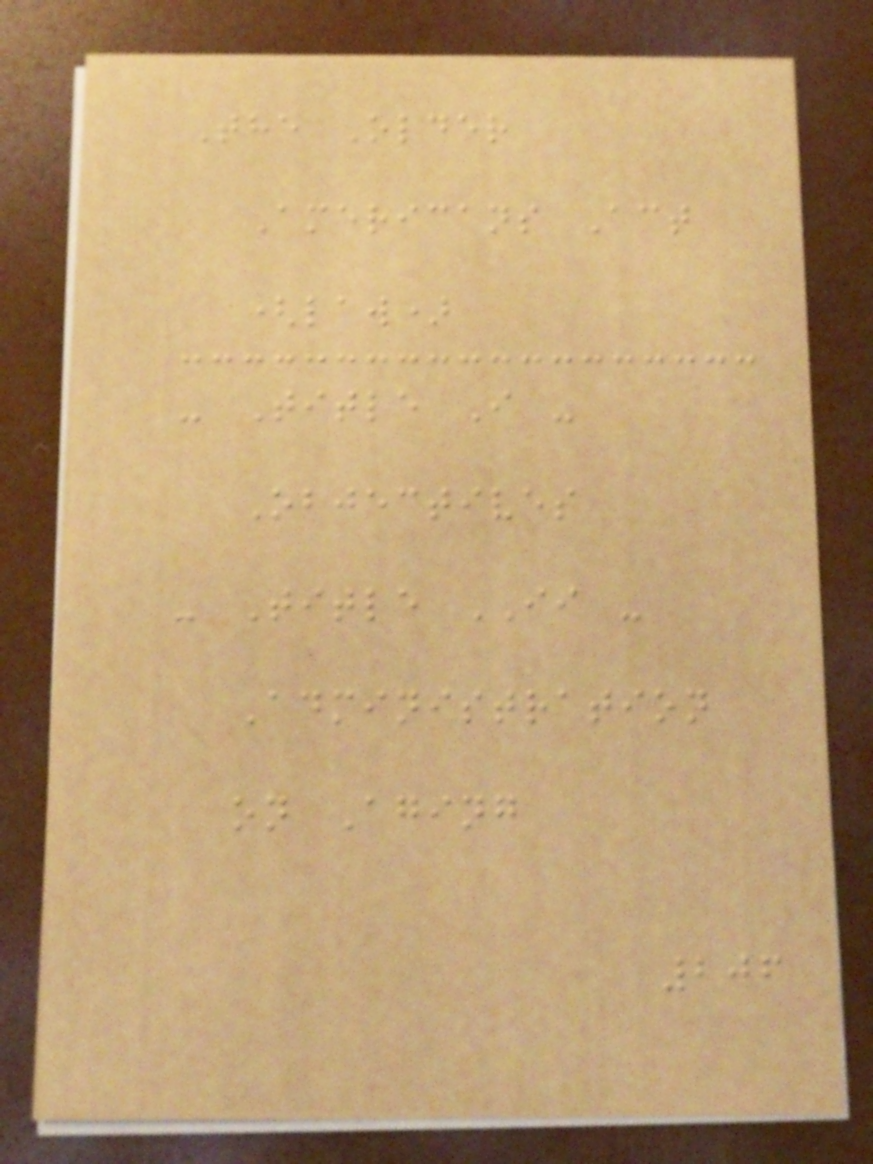The Older
Americans Act
(law)
- Title I -
Objectives
- Title II -
Administration
on Aging
206
